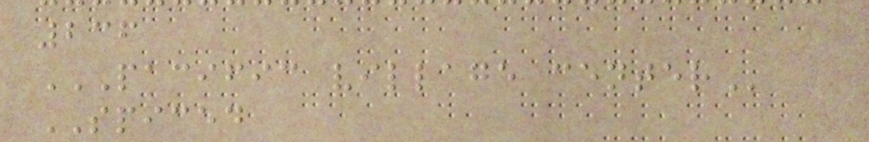236
PACIFIC VILLAGE CENTER
SPICED
